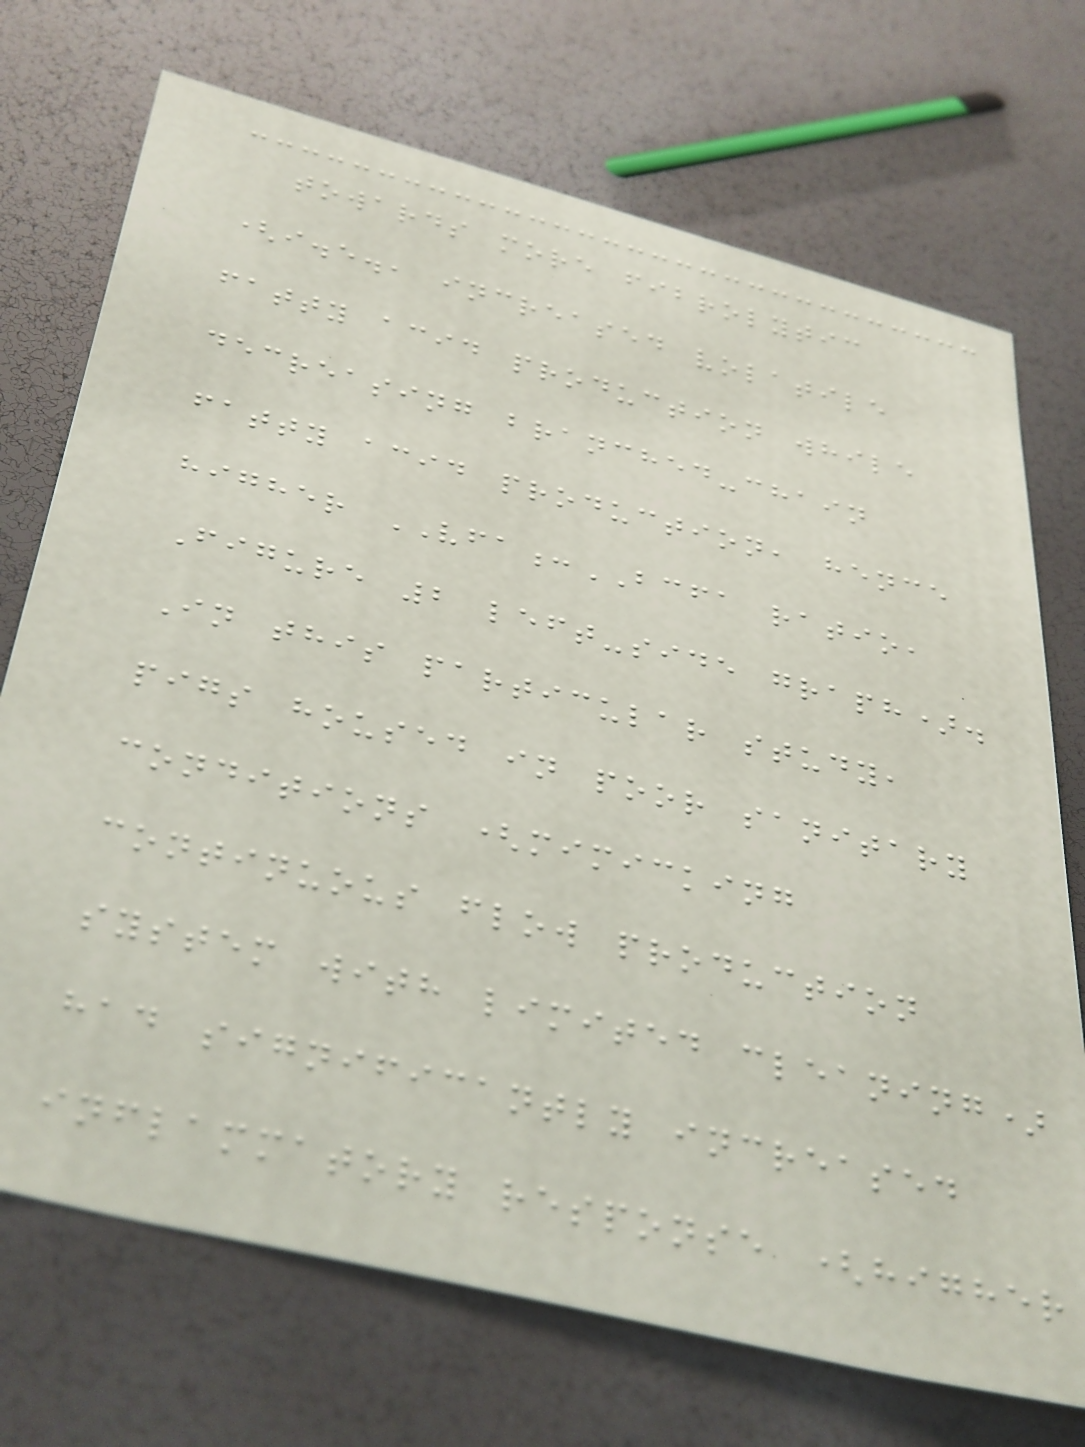towards more fibrolytic
(i.e., increased volatile
fatty acid production while
decreasing branched-chain
fatty acid production, hence
higher VFA:BCFA ratio,
Figure 2 left-side graph).
In this particular study,
pigs housed in poor sanitary
conditions (mimicking
continuous flow production
system with limited cleaning)
had significantly increased
inflammatory response (higher
